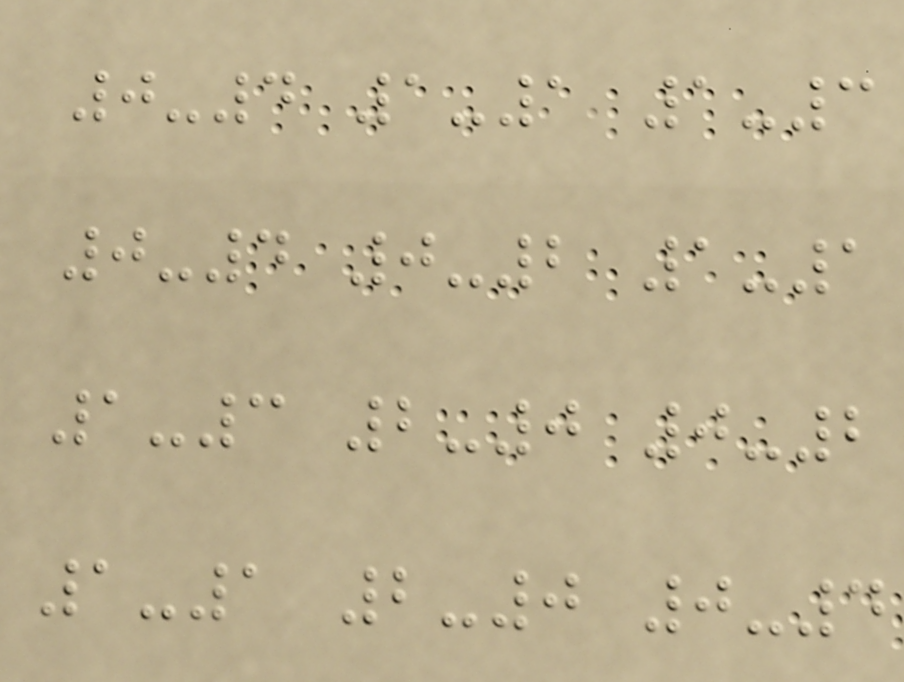0-4 1-1 1-3
0-4 0-2 1-1
1-3 2-0 0-2
1-1 2-0 0-4
